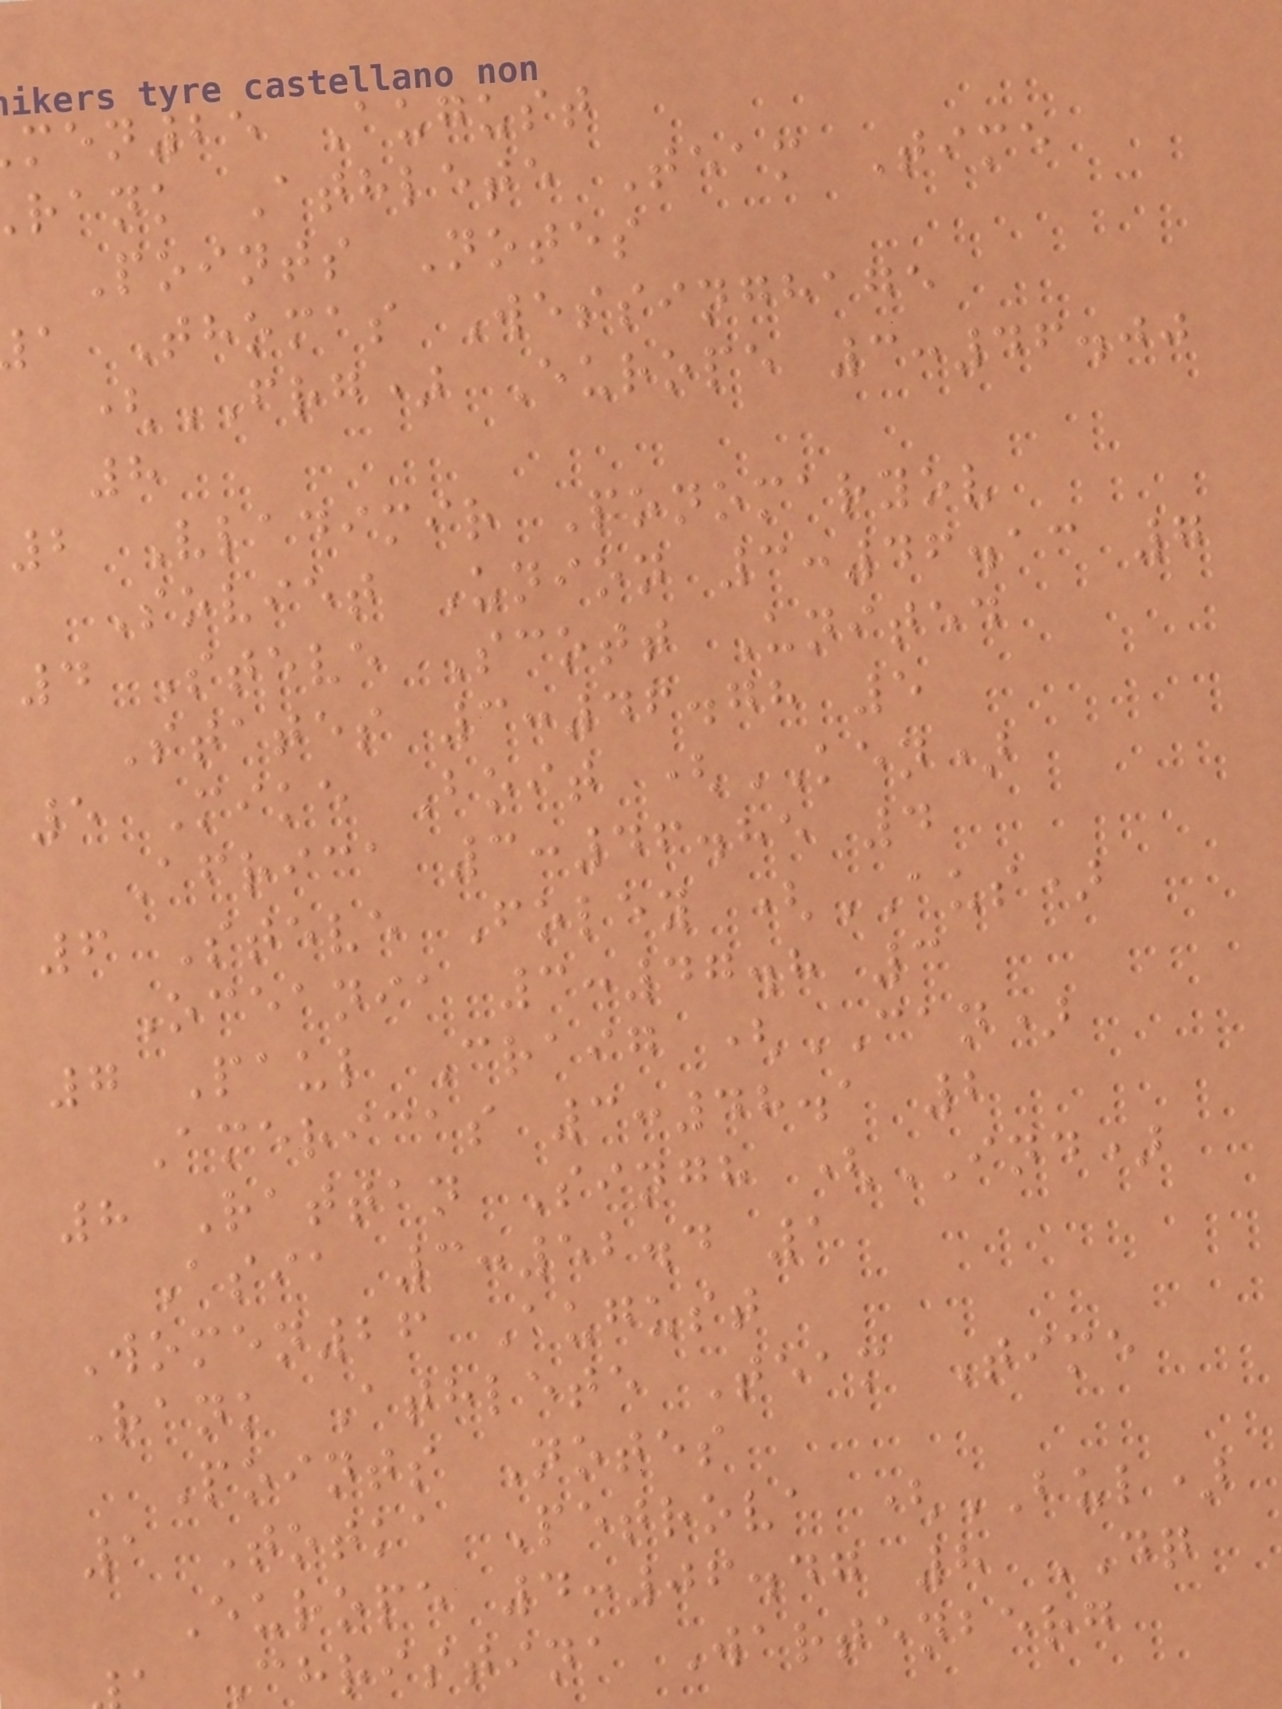men25 August
rank Athlete Team Time
Points Notes
a Thomas Wessinghage
(FRG) Europe 3:46.00
8
2 Vladimir Ponomaryov
Soviet Union 3:46.13 7
4 Steve Scott United
States 3:46.78 5
5 Mike Boit (KEN)
Africa 3:46.85 4
6 Steve Foley (AUS)
Oceania 3:47.8 3
7 Paul Craig (CAN)
Americas 3:48.1 2
8 Rattan Singh (IND)
Asia 3:52.4 1
Women26 August
Rank Athlete Team Time
Points Notes
1 Totka Petrova (BUL)
Europe 4:06.47 8 DQ
Christina Wartenberg
